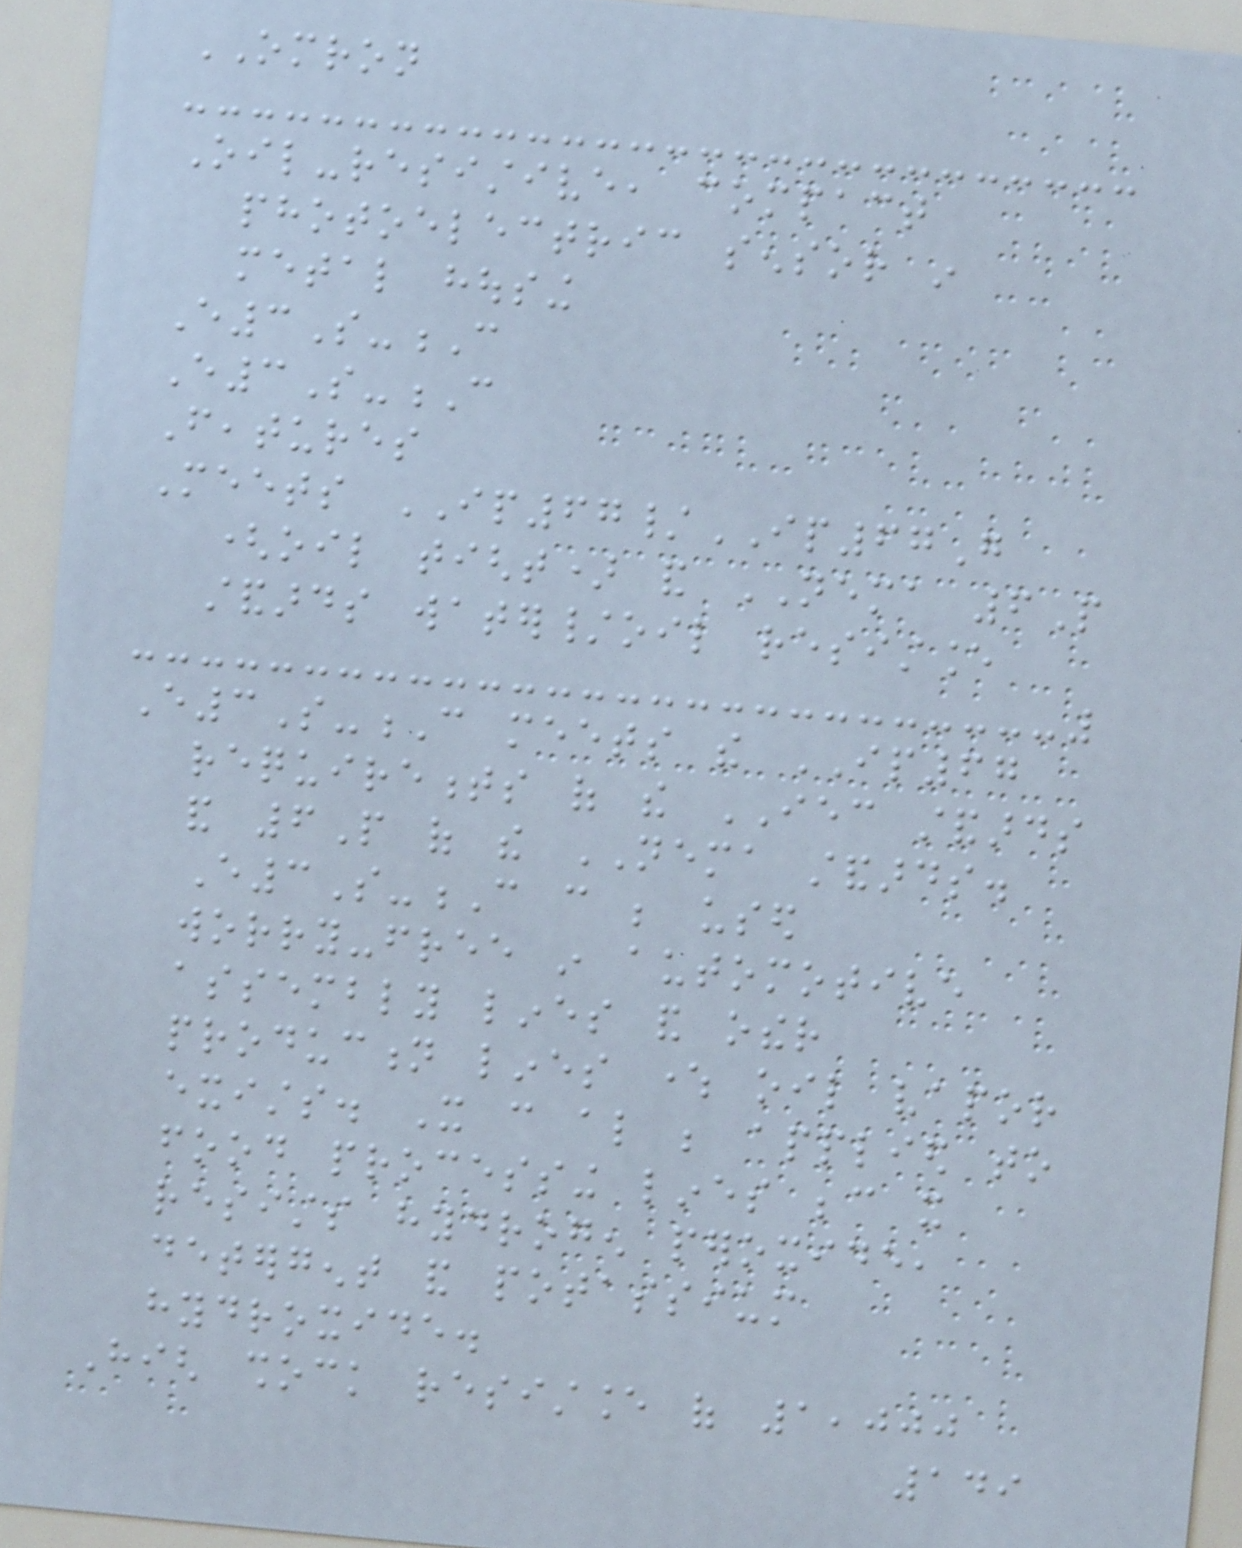OMRON
Oil-resistive, compact
photoelectric sensor in
metal housing
E3S-C
E3S-C
Features
Meets IP67/IP67G
(oil tight) and NEMA 6P
standards water/oil resistance
E3S-C meets the IP67
requirements of the IEC standards
and 6P of the NEMA standards.
E3S-C can be used
worry-free in automotive
assembly lines and other
production lines where oil vapor
exists. It can also be applied to
food processing lines because it
resists hydrogen peroxide,
detergent and potassium
hydroxide.
High shock resistance of 1,000
149
